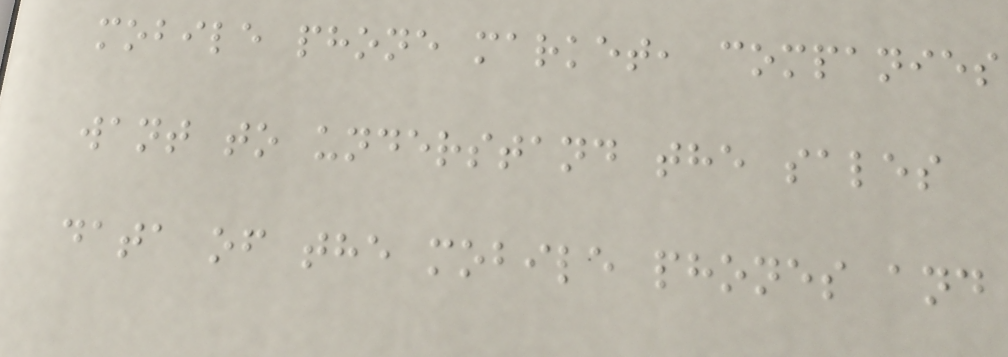mobile phone market, companies
want to understand the sales
data of the mobile phones and
